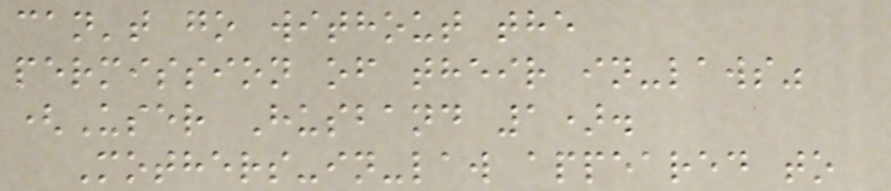can't go without the
permission of their in-laws"
(User Husband 1).
Mothers-in-law appeared to
